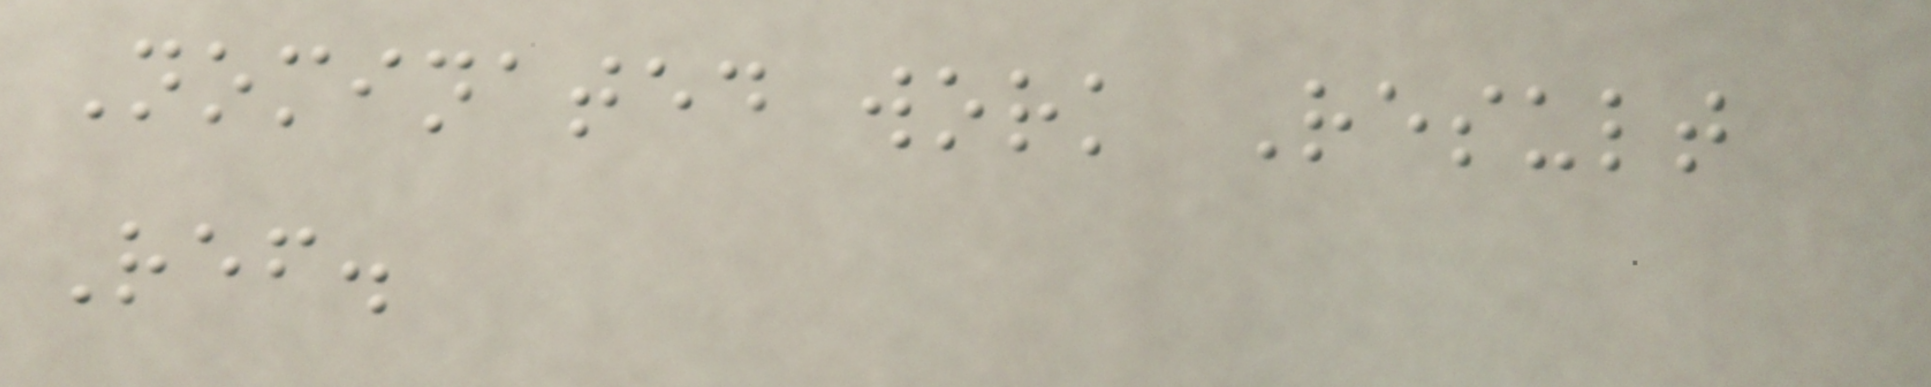Nominated work Result
Ref.
